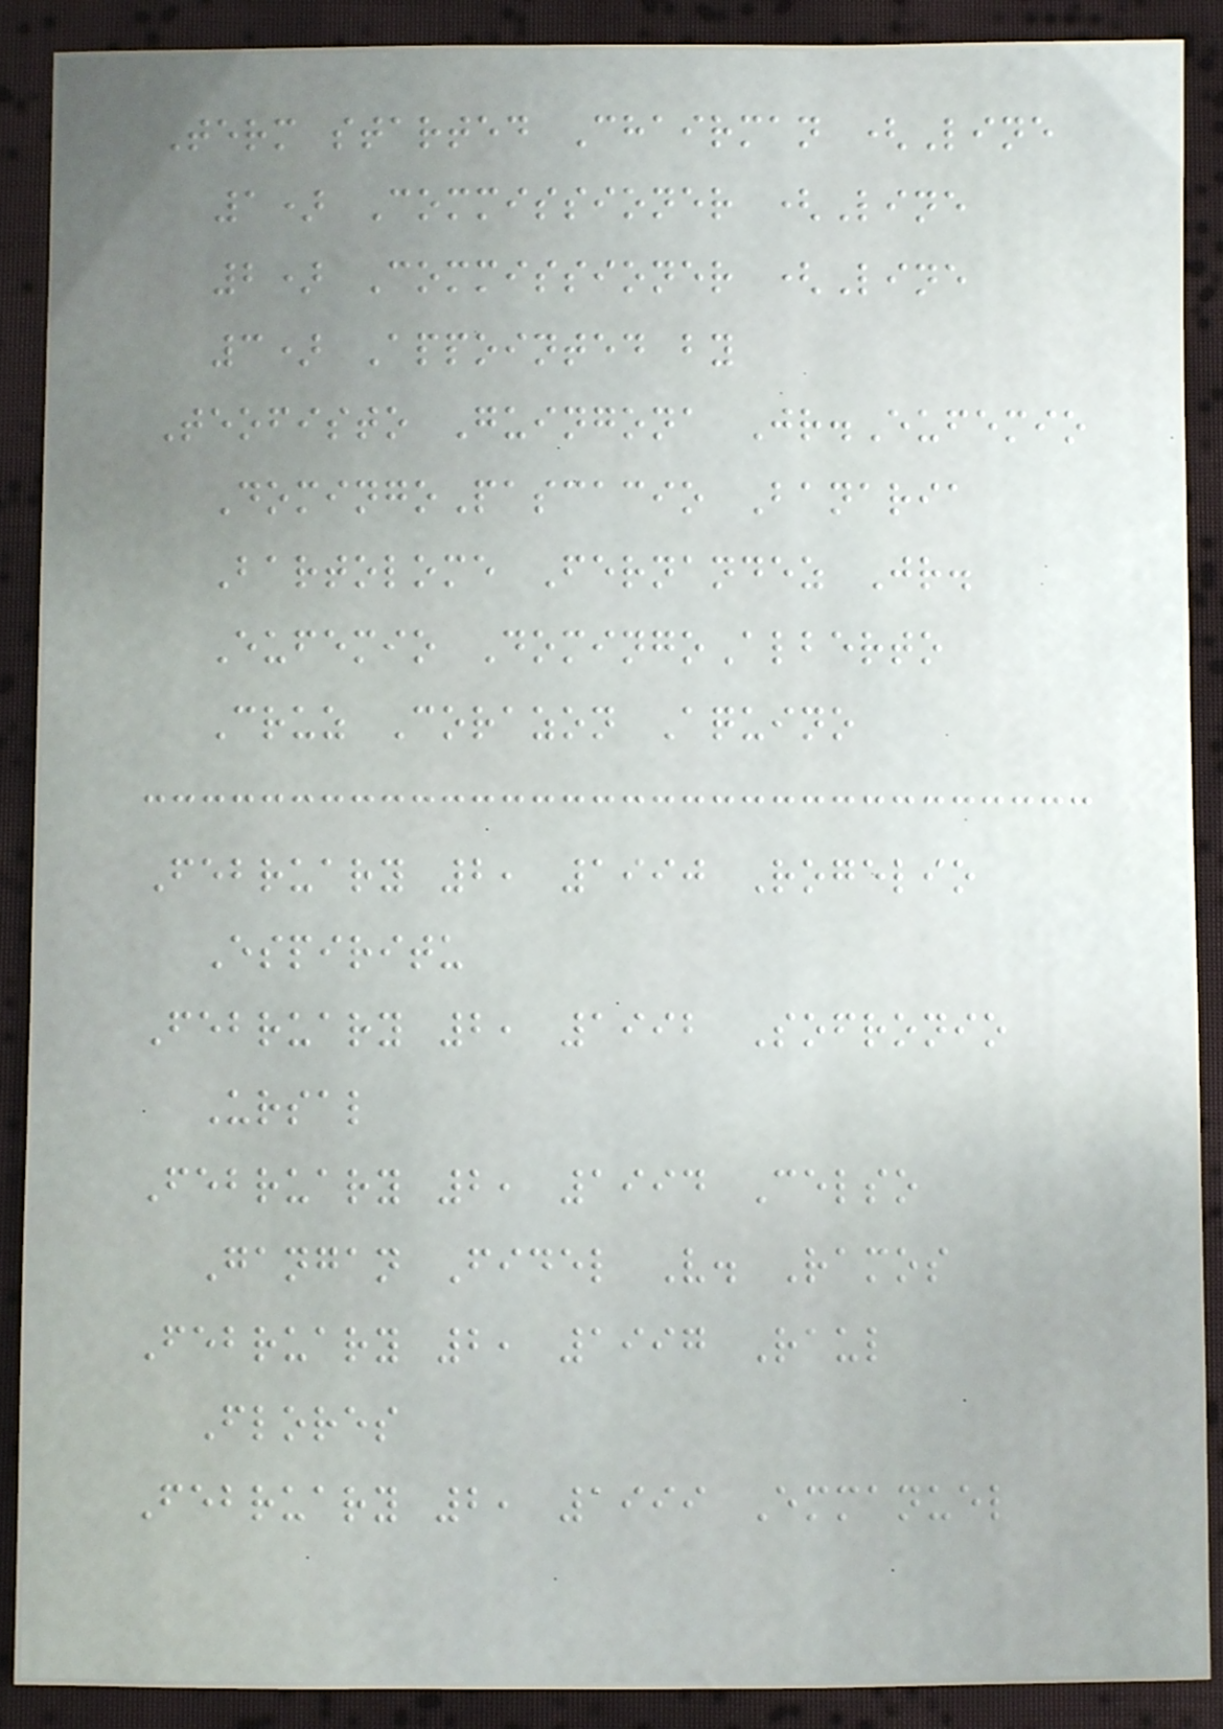Term started Chairman (Line
1) Commissioner (Line
2) Commissioner (Line
3) Appointed by
Teofisto Guingona Jr.Eufemio
DomingoPascacio Banaria
Bartolome Fernandez Jr.
Eufemio DomingoAlberto
Cruz Corazon Aquino
February 2, 1990 Rogelio
Espiritu
February 2, 1992 Sofronio
Ursal
February 2, 1994 Celso
Gangan Fidel V. Ramos
February 2, 1997 Raul
Flores
February 2, 1999 Emmanuel
